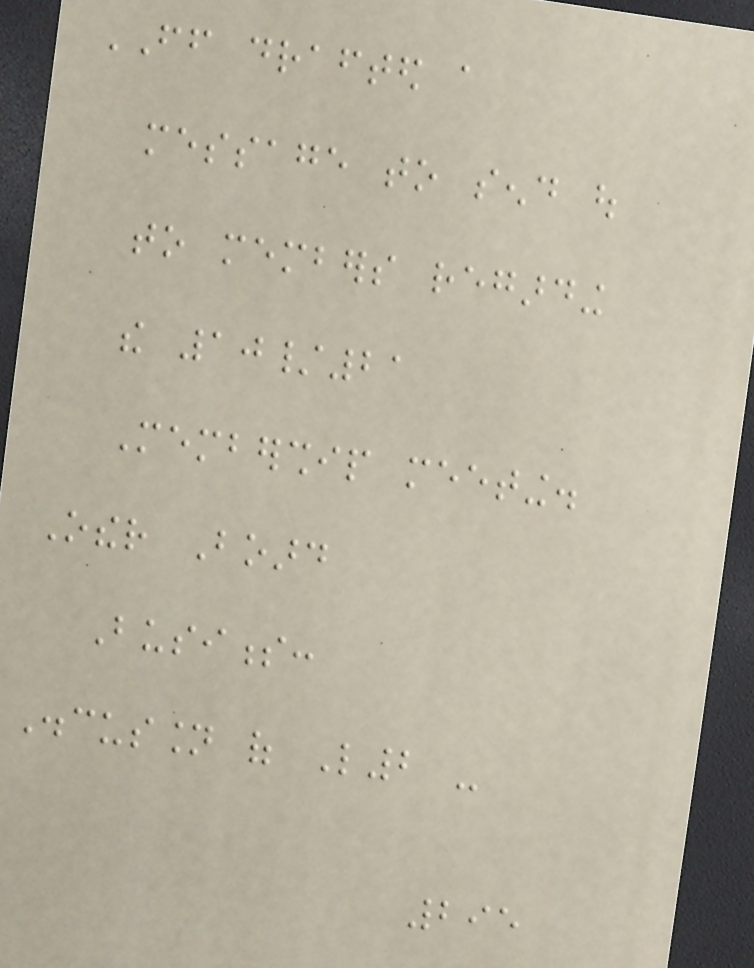FF drafted a
message to send out
to members regarding
the 10/21
Membership meeting.
Other Board
Business:
Discussion of L2 -
295
